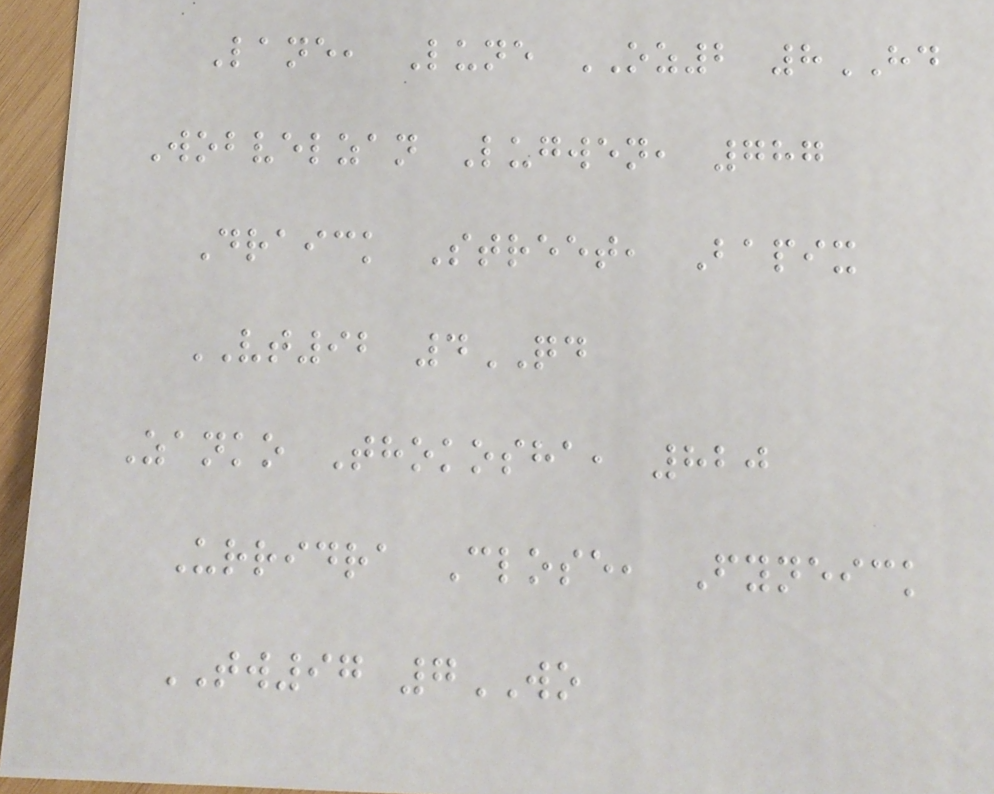Lane, Lune OZ2 8HD
Wobvelzan Lugwen, 787
Draick Street, Bapix
VT92 4QD
Zanko Thokosha, 820
Urridra Close, Fyneick
TW97 7WO
